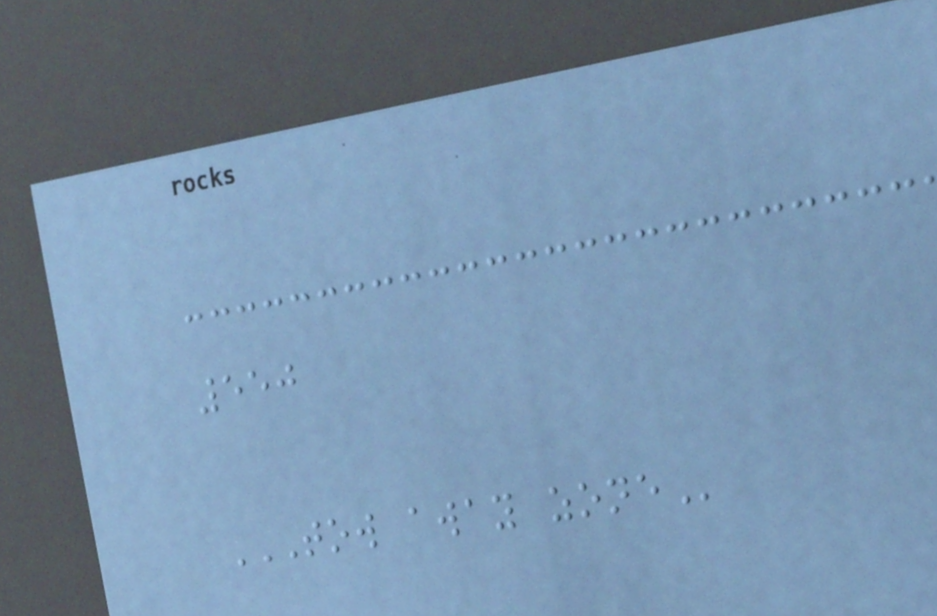550
TOW AWAY ZONE
